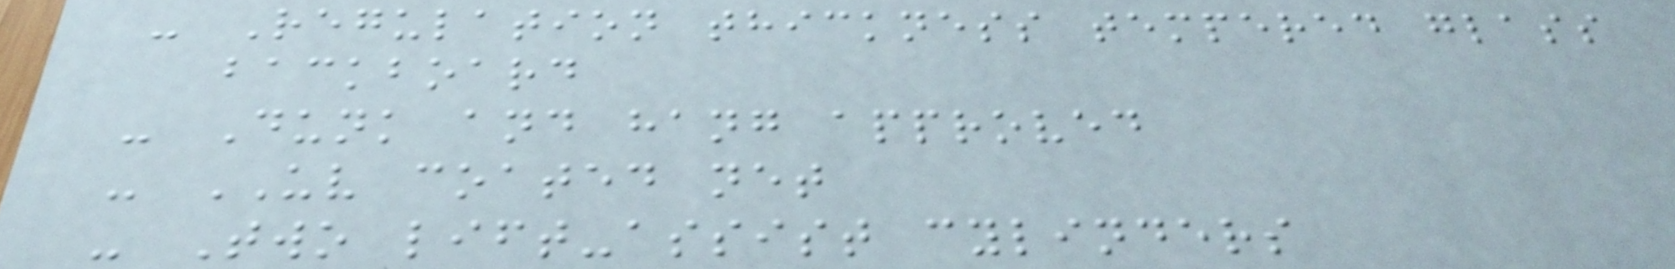- Regulation thickness tempered glass
backboard
- Dunk and hang approved
- UV coated net
- Two lift-assist cylinders
